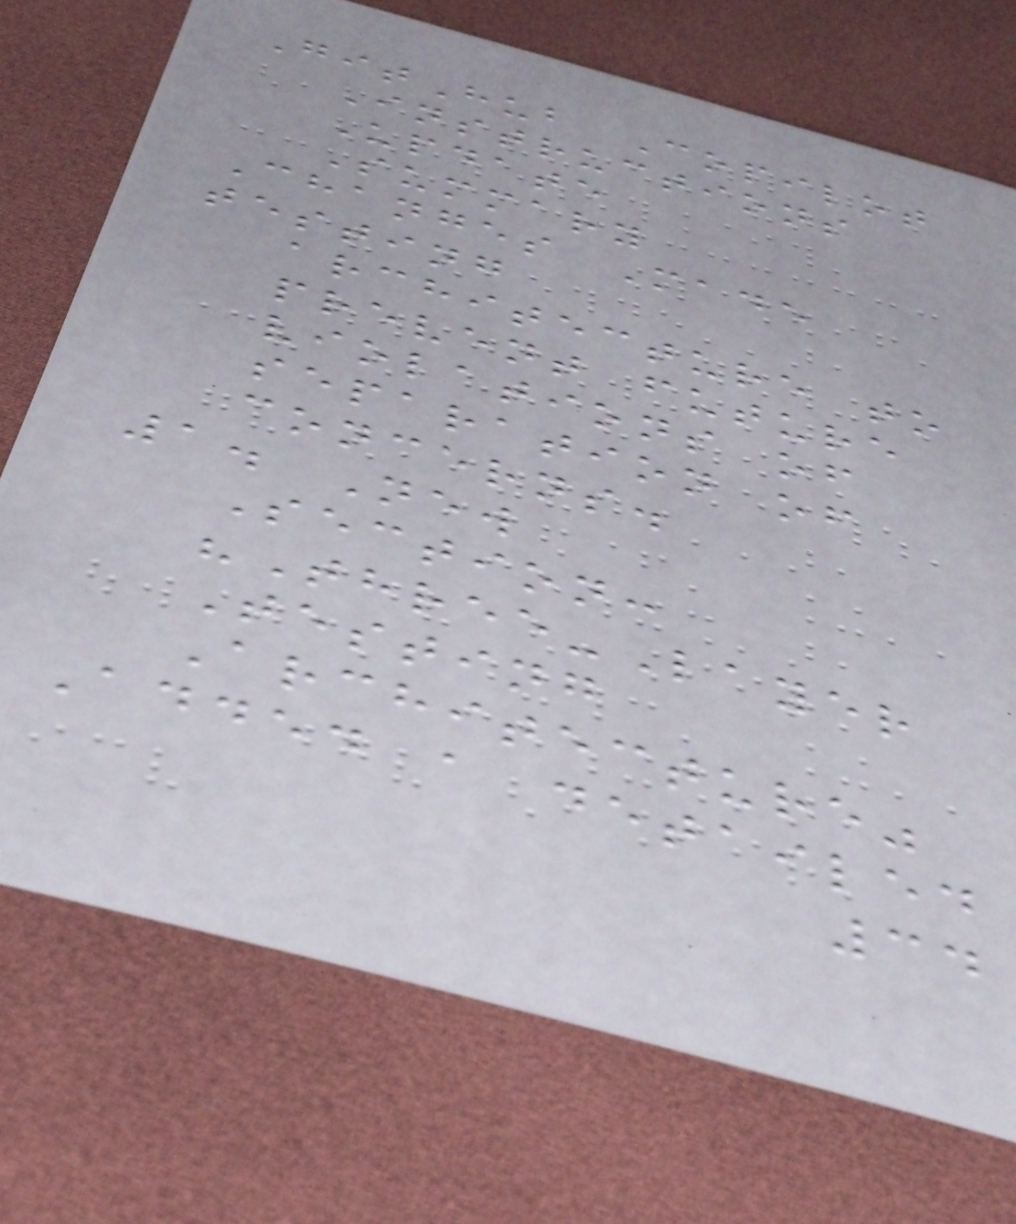GitHub Copilot
Instructions
Update
Summary
Changes Made
testing
architecture to
prevent future
violations of
separation of
concerns.
1. New
Section:
"Three-Layer
Testing
Architecture"
Added a detailed
34
